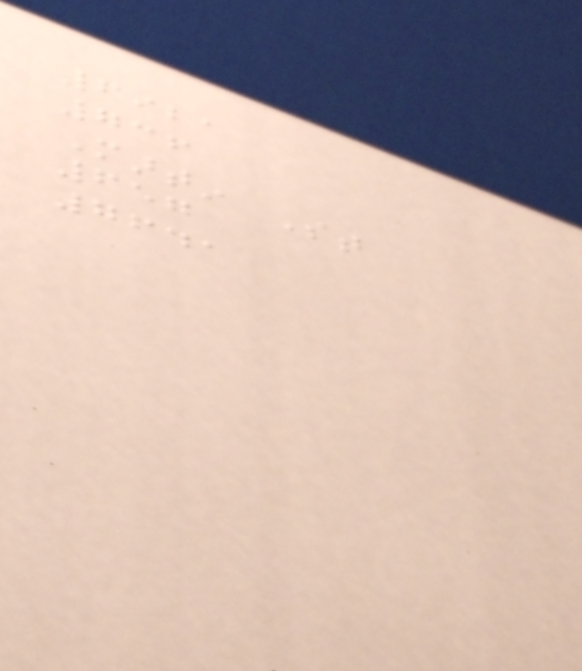6921
736
Martin St
657
7641
